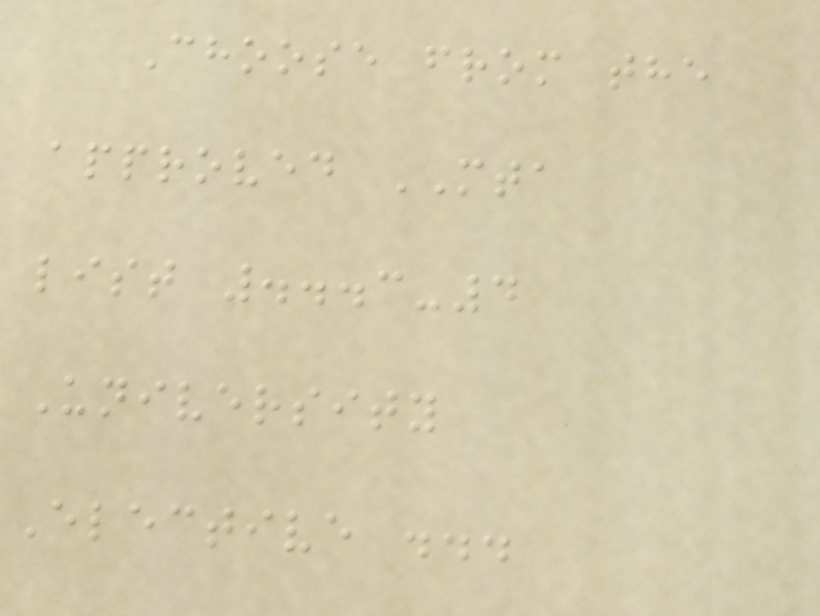Choose from the
approved MTA
list ...3-4
University
Elective ...
